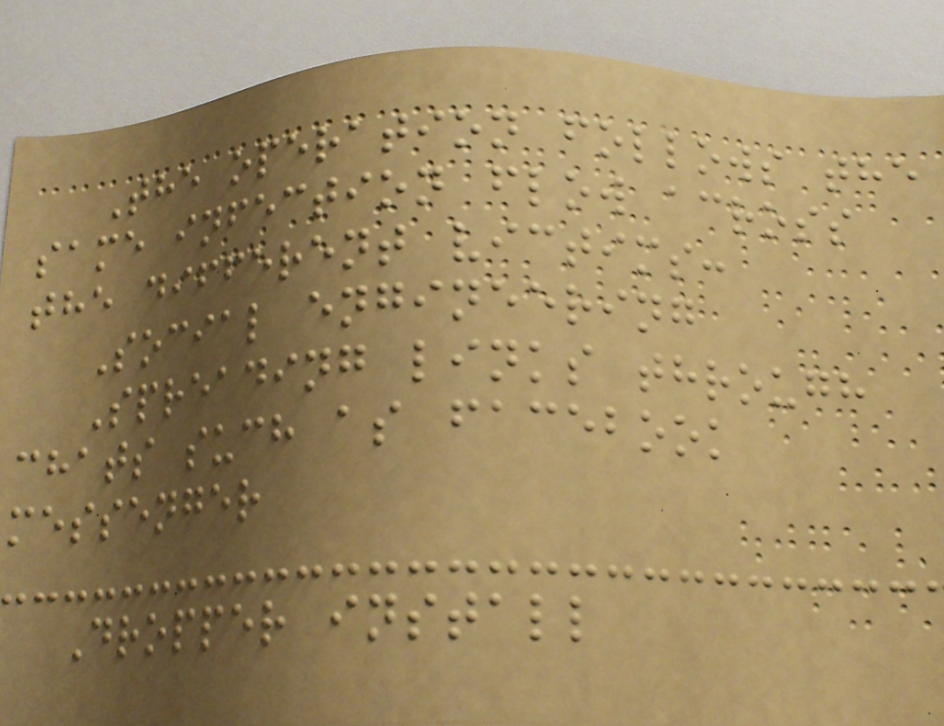The operation follows the
same infection flow across
the different victims:
Social engineering
Spreading links through
chats such as facebook
messenger
Dropper install
